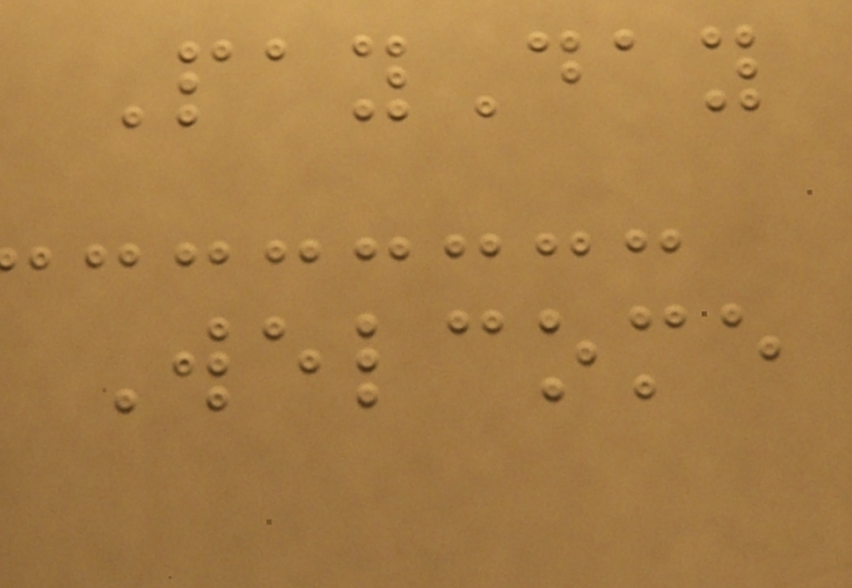PayDay
Welcome
